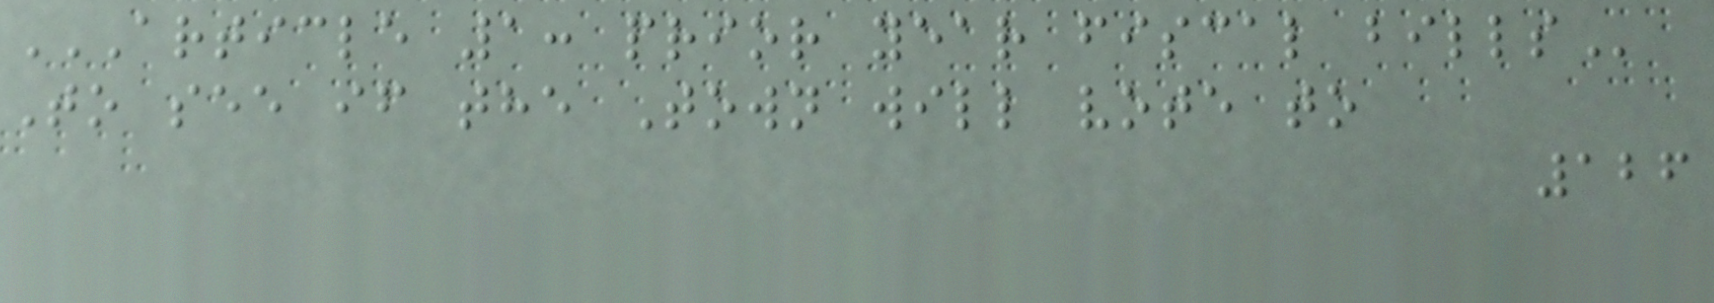ARTICLE 1: PRIOR YEAR FISCAL BILLS
To see if the Town will vote to
126
